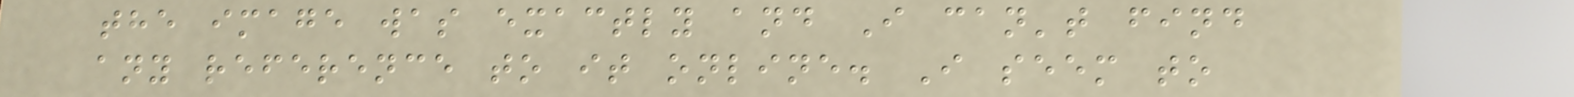the image was exactly and I can't find
any reference to it online. I seem to
